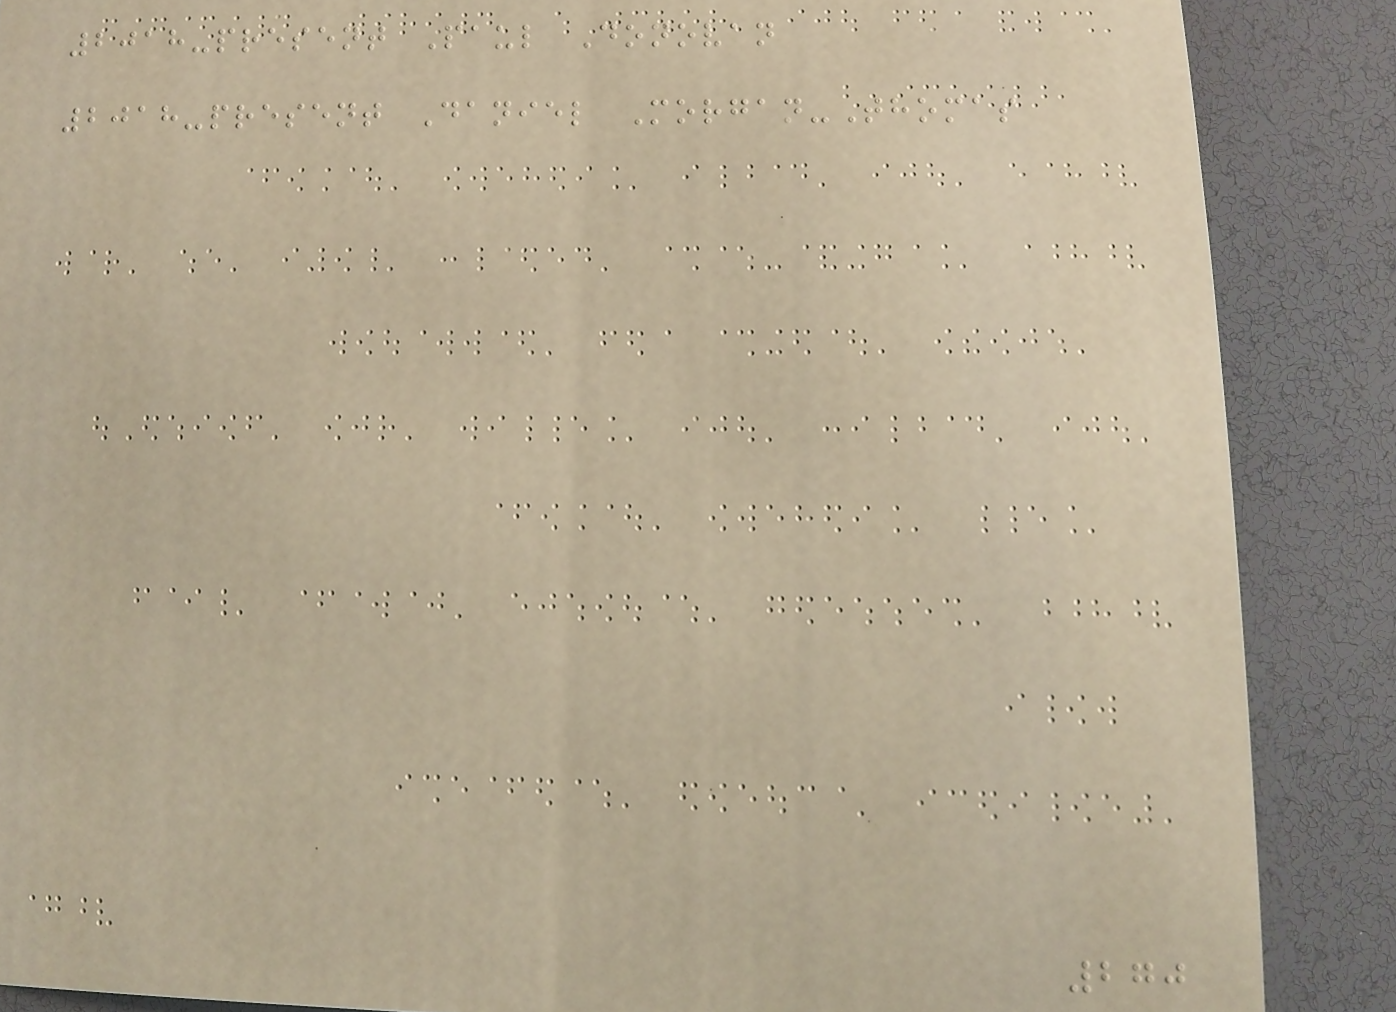2018-present Paul Donovan
2018-present Daniel Morgan-Thomas
270
